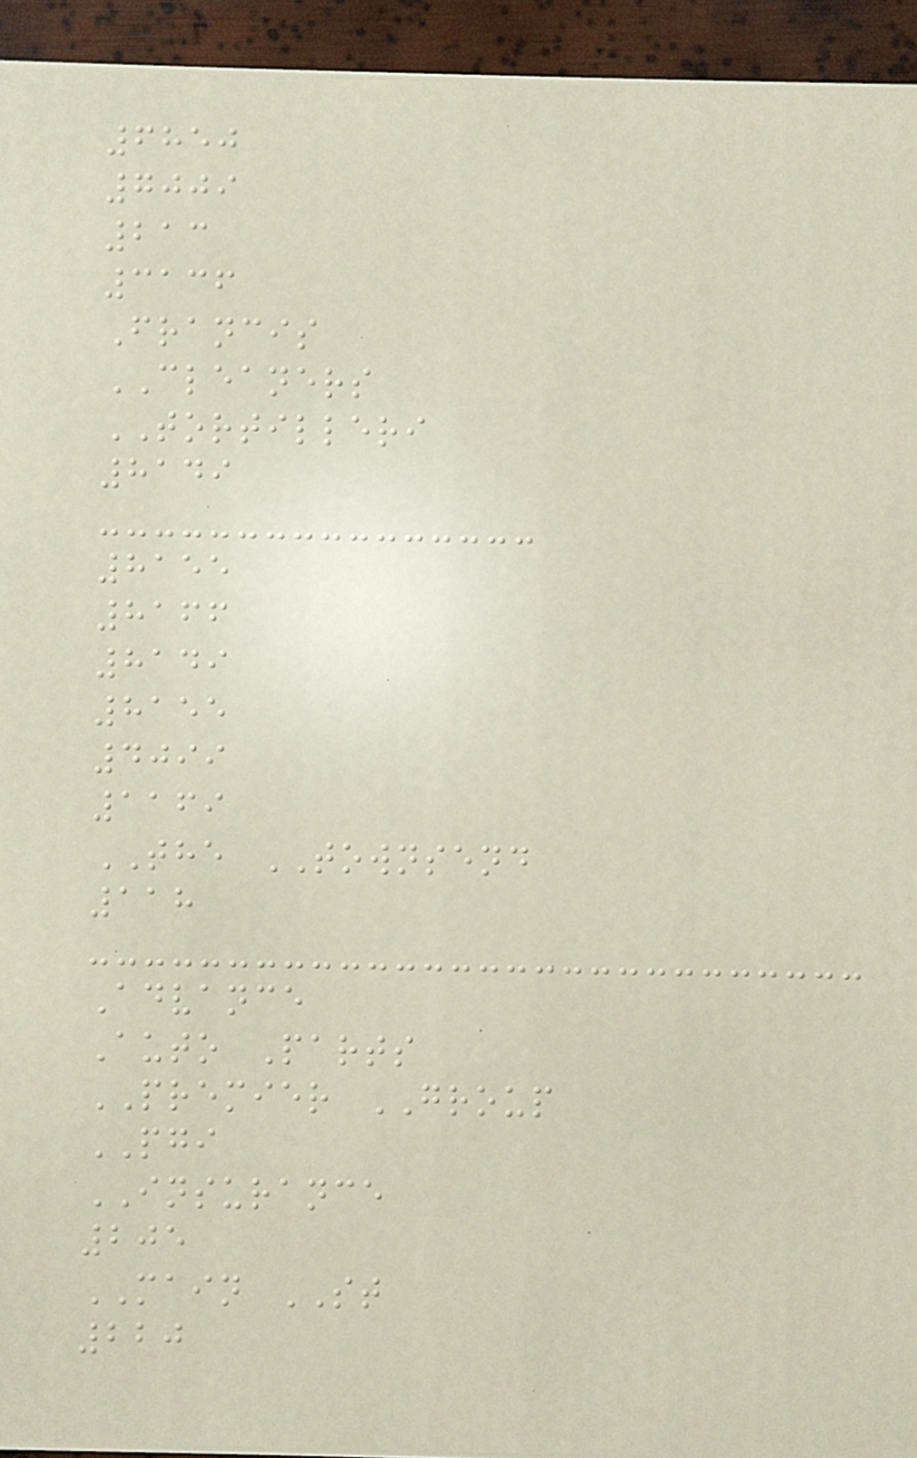6850
7009
213
3136
Francis
CLEANERS
TORTILLERI
8149
8155
8166
8149
8155
4099
1169
THE TOWNSEND
118
Advance
Auto Parts
PREMIER GROUP
PGI
INSURANCE
205
MAIN ST
220
